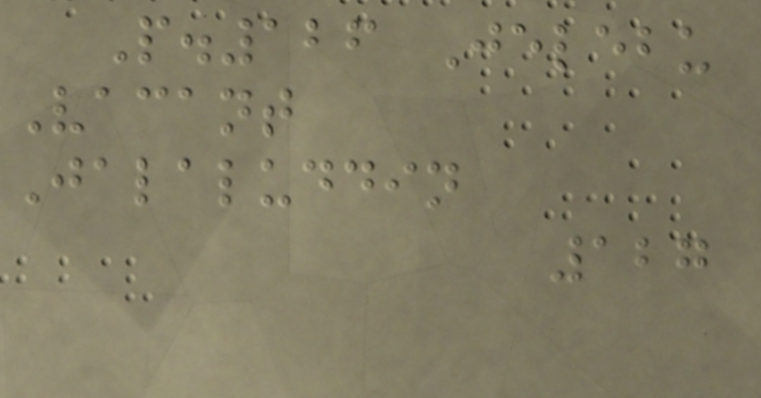P.126 Jelebu
Vacant
Jalaluddin
127
